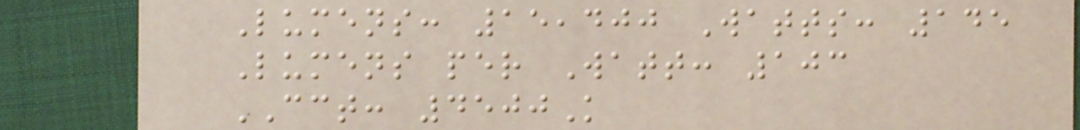Lumens: 15,400 Watts: 145
Lumens per Watt: 103
CCT: 4500K
